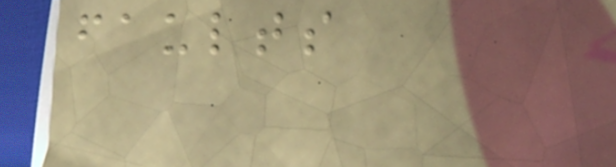faults
